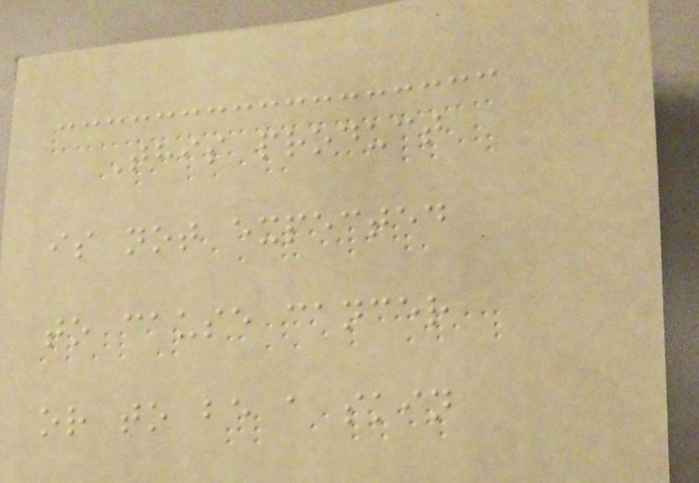This product
is not expected
to cause cancer
or to be a skin
